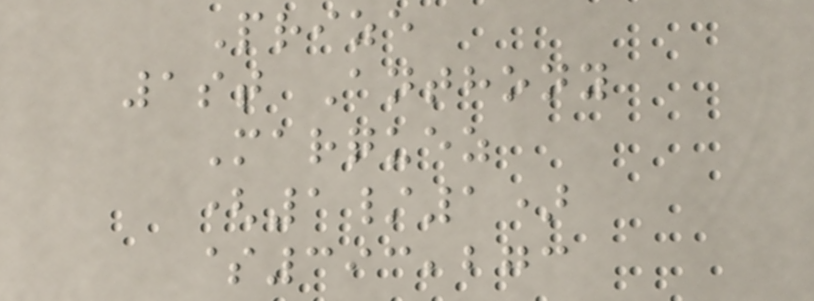Prize
1st Anthony
Marquez
(1/1)
$393,273
